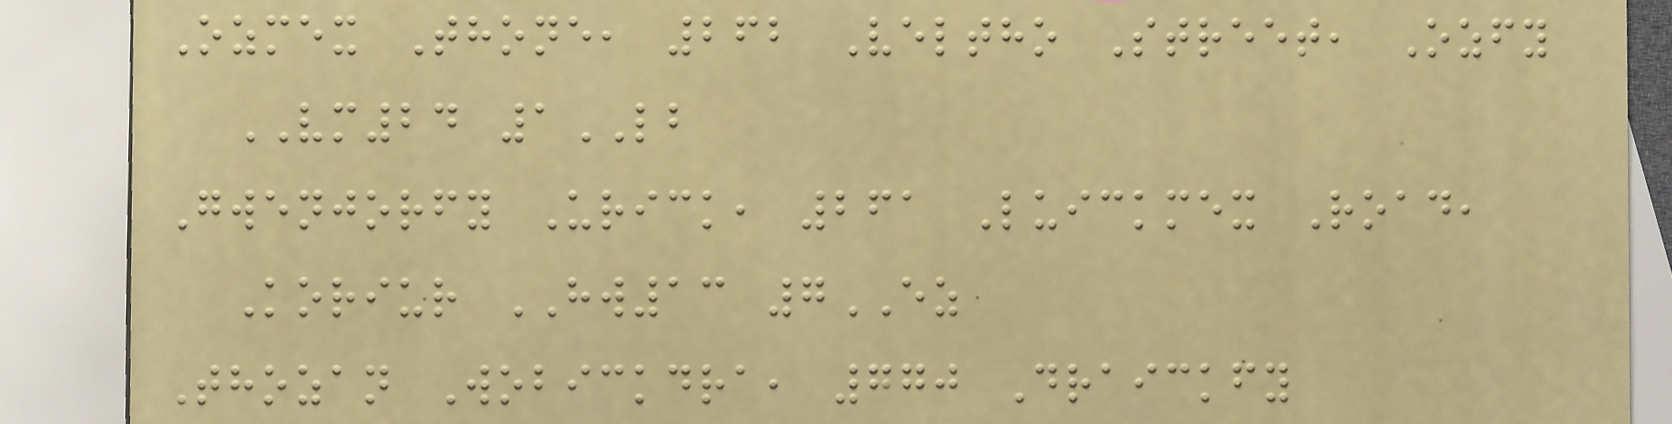Ozmex Thone, 262 Veltho Street, Ozfy
VM24 1LB
Gwenjorfy Urick, 261 Luickmex Road,
Koriur HW13 7EZ
Thozan Wobickdra, 770 Draickfy
